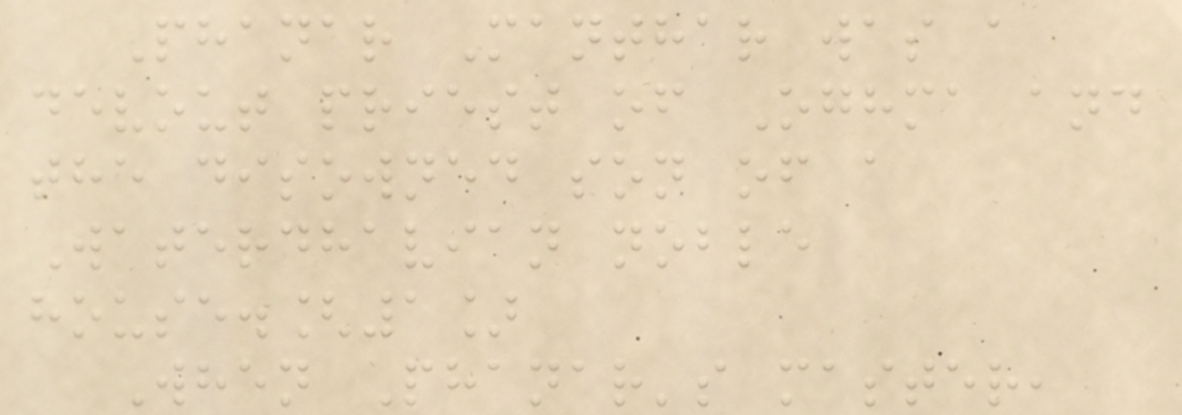Phanar Manthar was a
devout priest of Oghma and
the disowned son of a
Waterdhavian noble
house.[1]
When Phanar's master,
